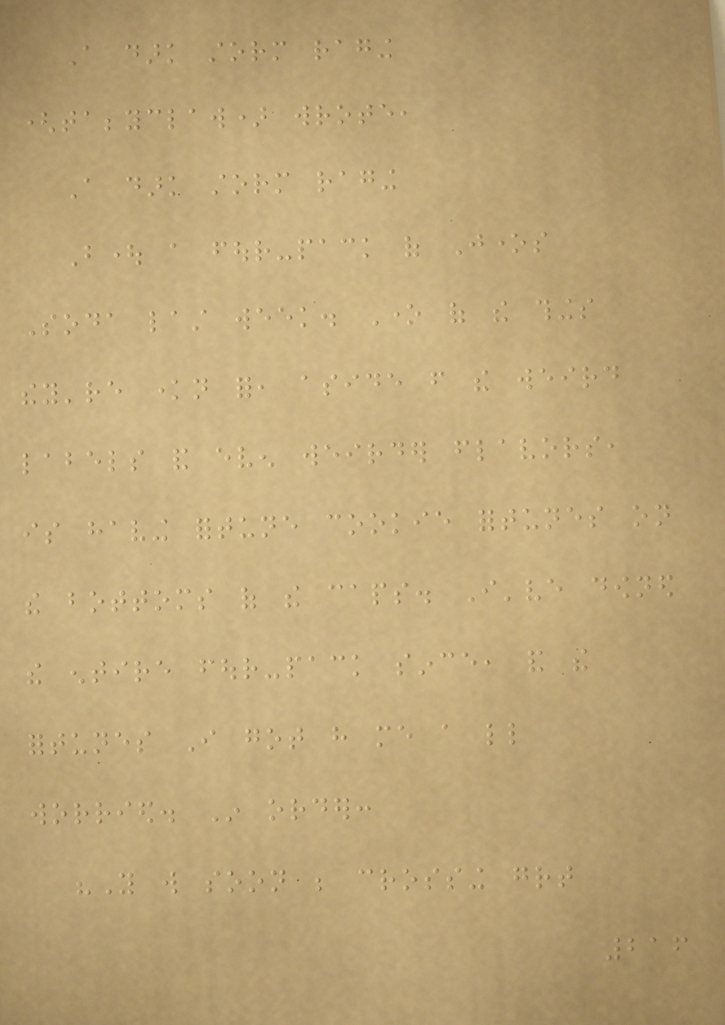A dark storm raging
(tabbyclaw) wrote,
A dark storm raging
Bought a four-pack of Jones
Soda last week. One of the things
they're known for, aside from the weird
labels and even weirder flavors,
is having fortune cookie fortunes on
the bottoms of the caps. I've downed
the entire four-pack since, and the
fortunes I got have me a little
worried. In order:
"You will soon be crossing great
216
